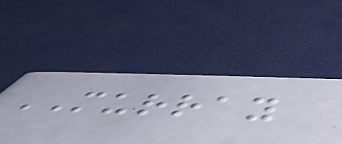MURRAY
